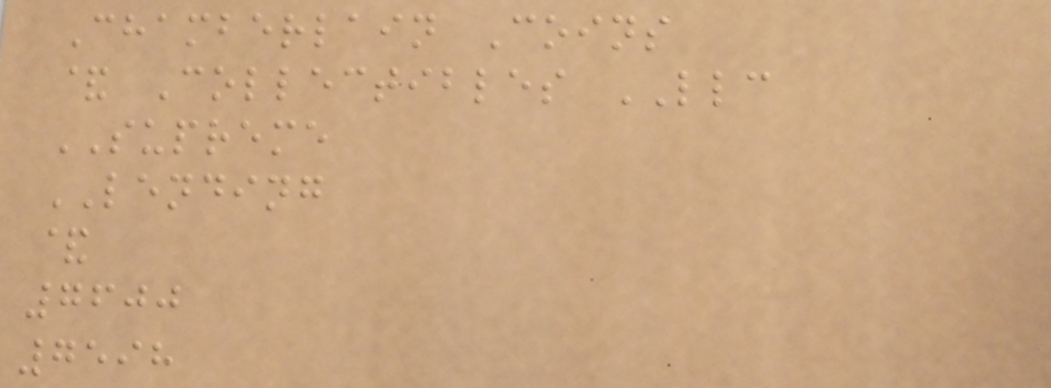Chamberlain Coins
& Collectibles LLC
SUPREME
LENDING
&
7600
7598
